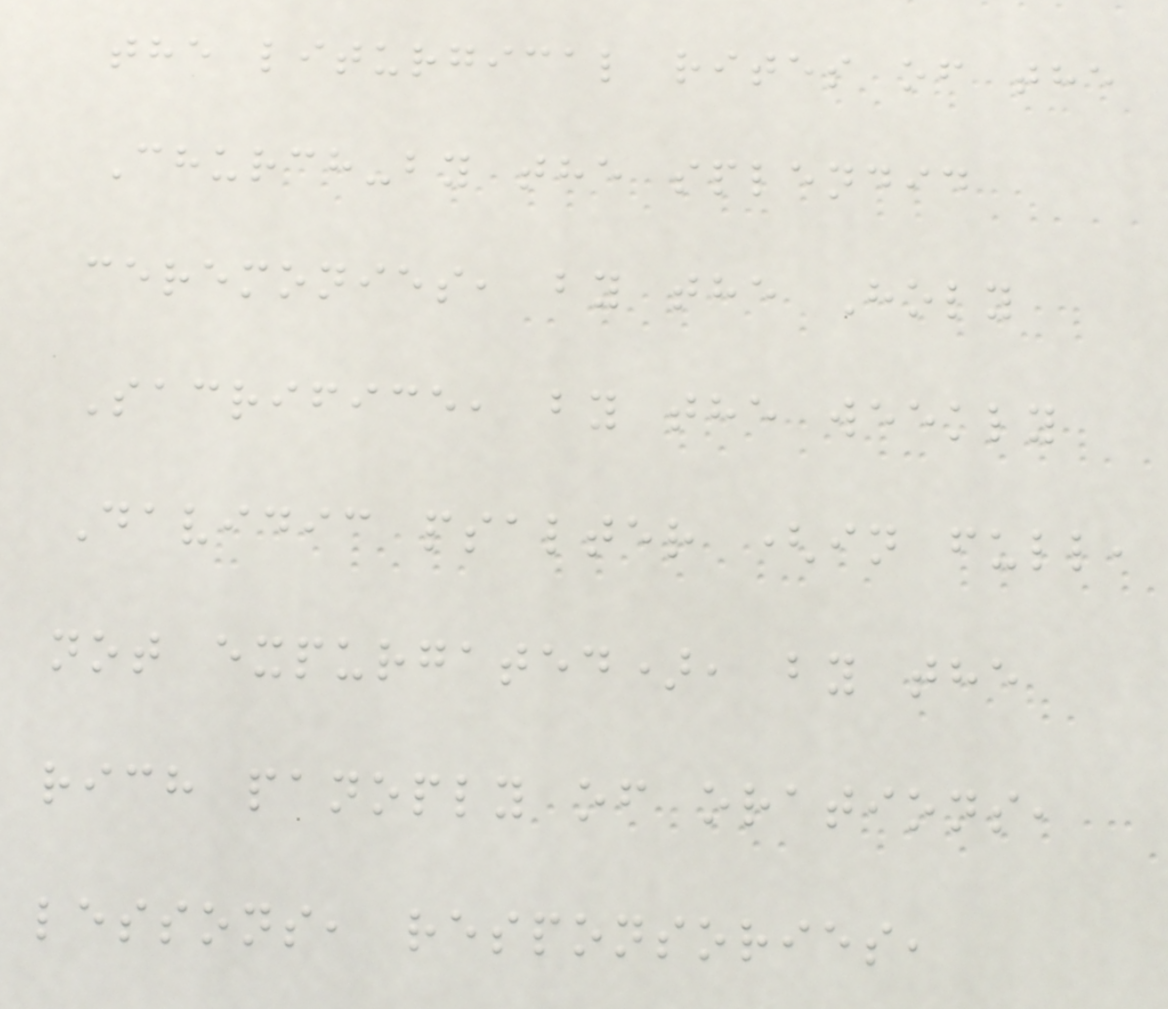the liturgical rites of the
Church-by the splendid
ceremonies, by the Holy
Sacrifice, by the weekly
Davidic psalter (in full,
not expurgated), by the
rich panoply of orations,
lessons, responsories,
